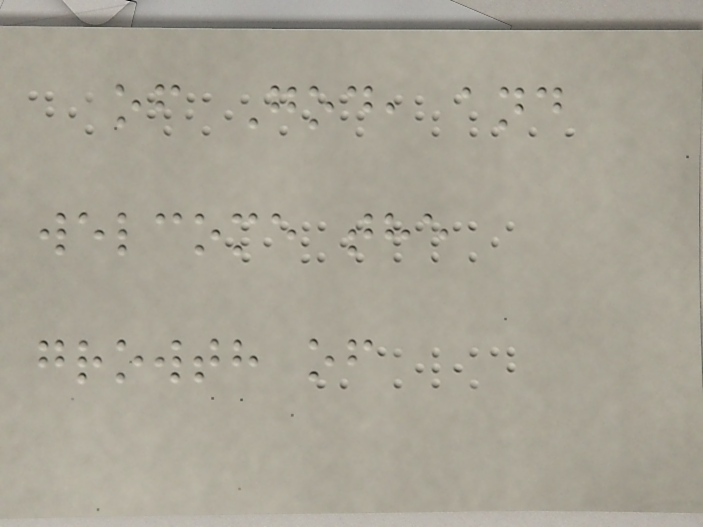of God, and
welcome the
growth of
